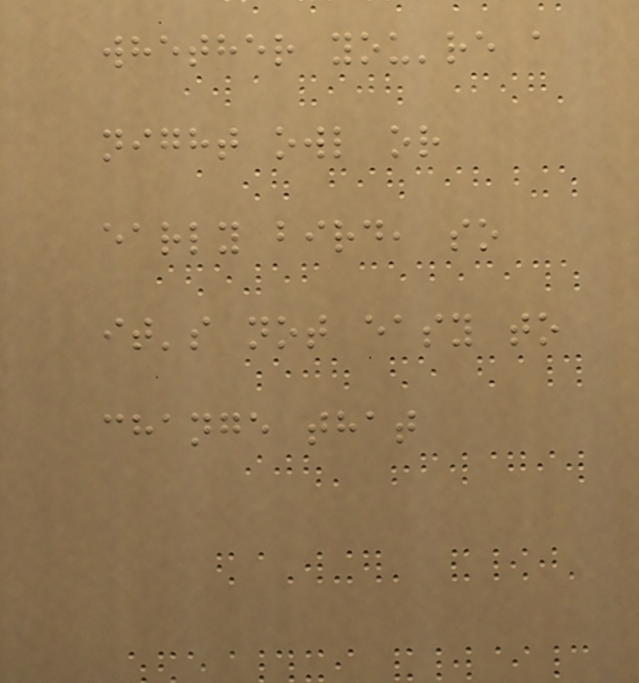whether you're a
night owl or
early bird, so
it's not easy to
change that
